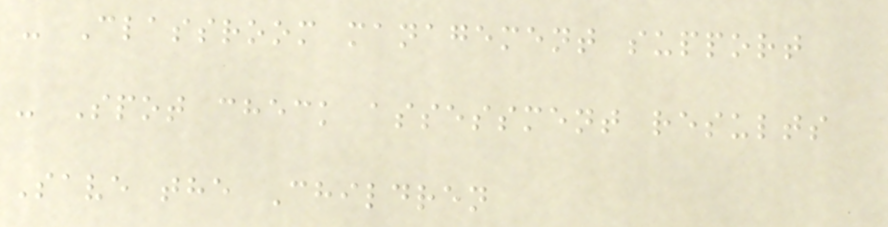- Classroom management support
- Spot check assessment results
Save the Children
